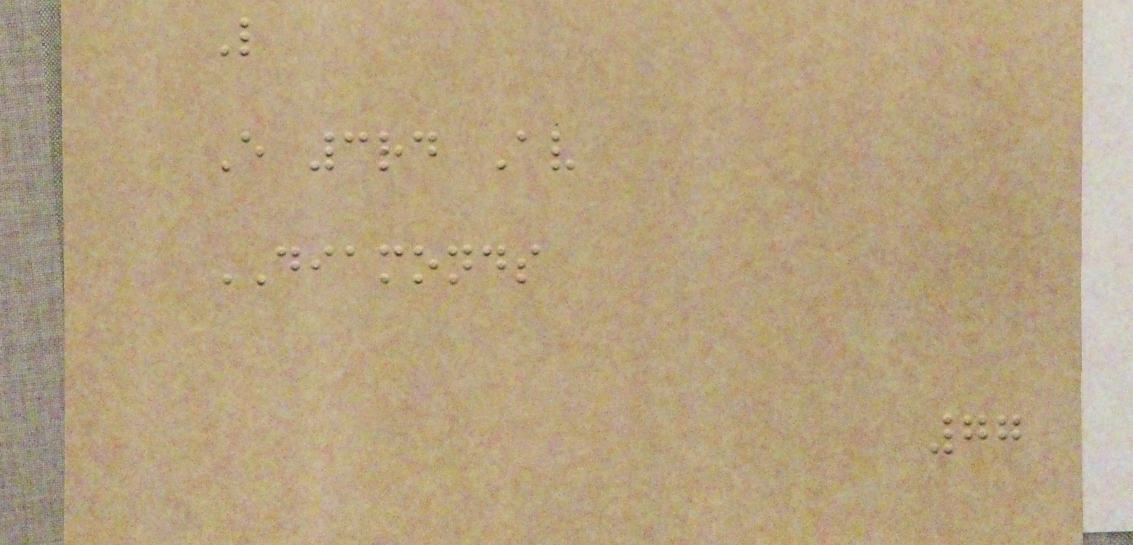L
E 3rd Av
DIAMONDS
77
